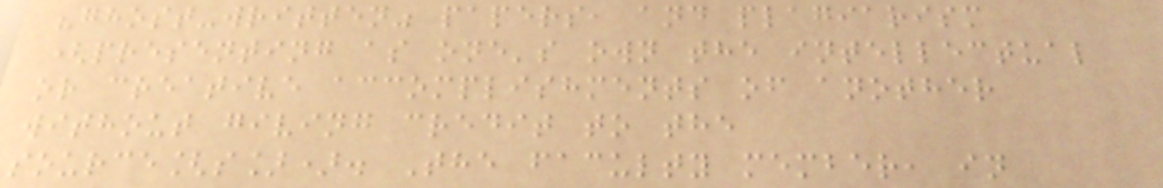"ghost-written" papers, and plagiarism
(presenting as one's own the intellectual
or creative accomplishments of another
without giving credit to the
source[s]). The faculty member, in
